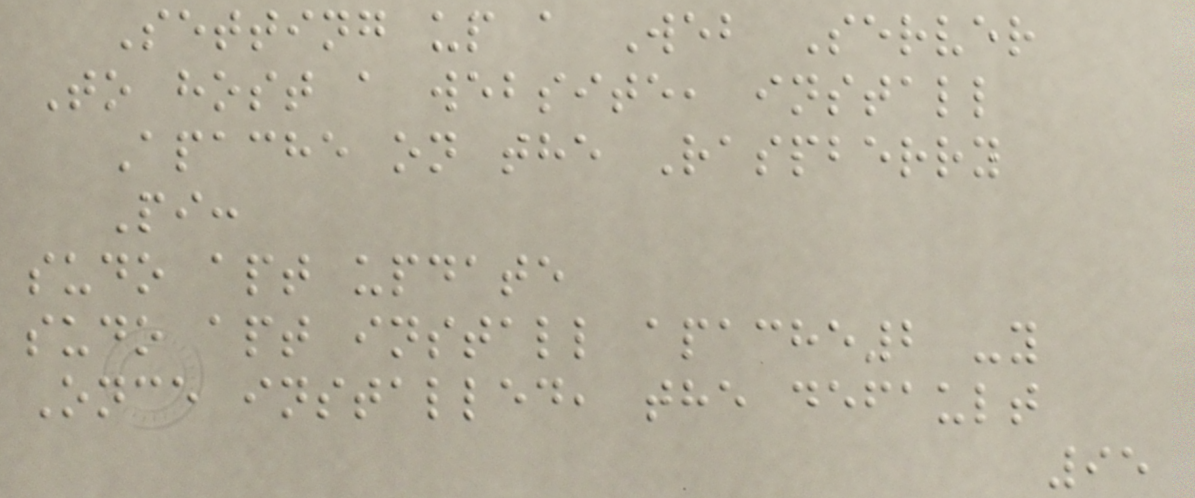Setting up a Web Server
To host a website, install
Apache on the Raspberry
Pi:
sudo apt update
sudo apt install apache2 -y
Once installed, the default
95
